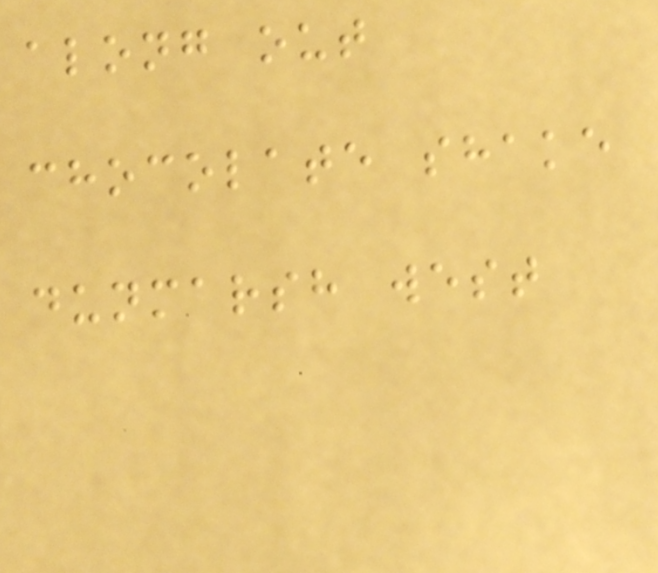along out
chocolate shake
dunmarsh west
